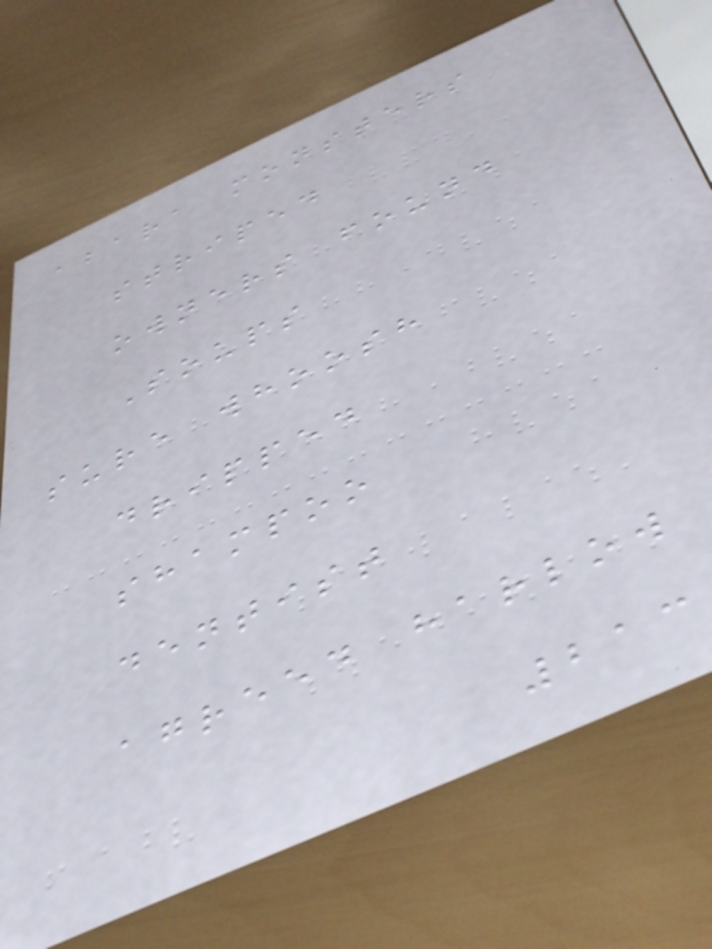abara monsters
striped
owners found
Soups
sure whoosh
dripped
shampoo
dentist
agreed harlow
213
